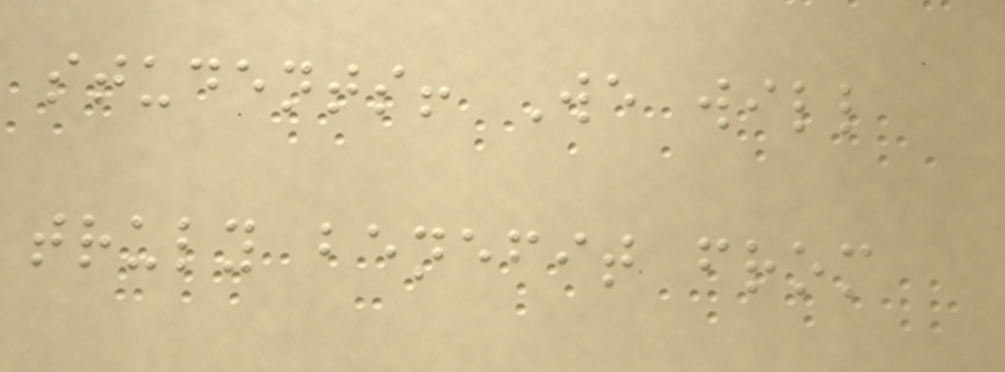students! We will
truly benefit from
